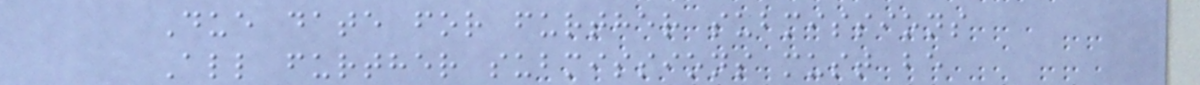Due date for further submissions
All further submissions must be
